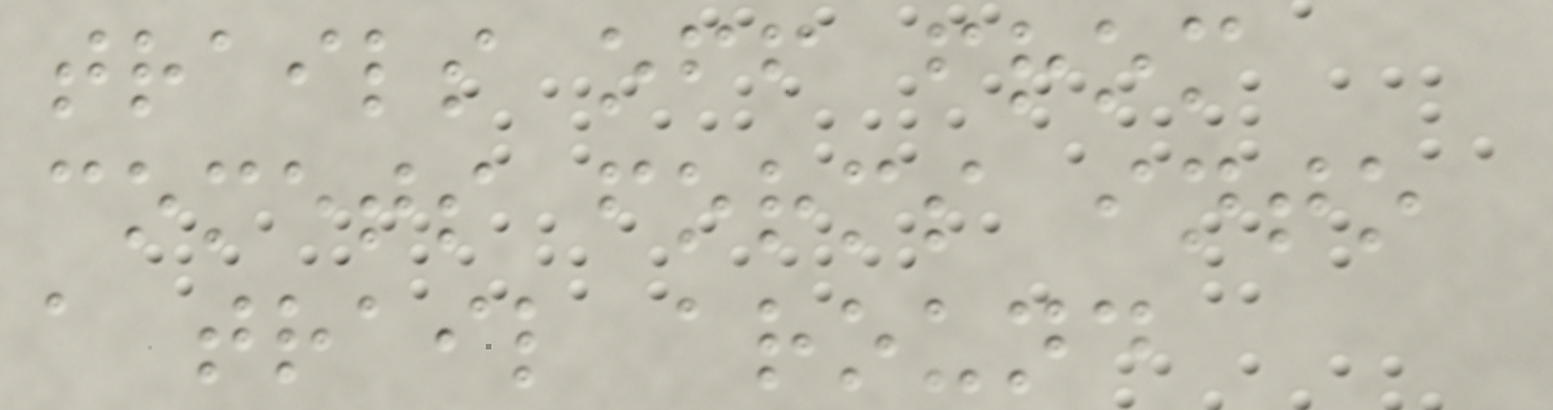trails off from
comets forms into
a trail around
